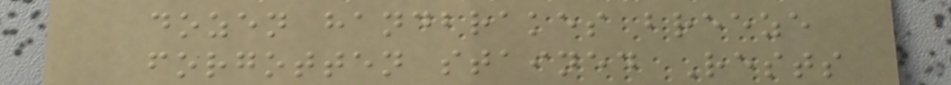dozen handbrakes breeze
forgotten stained Rests
